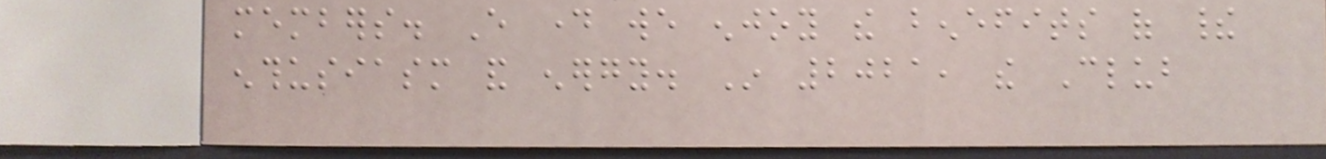members. Every day we enjoy the benefits of their
enthusiasm and energy. In 2021, the Club
